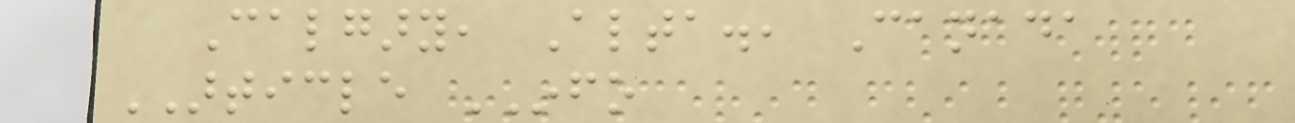Calgary, Alta., Canada
ARTICLE INFO
